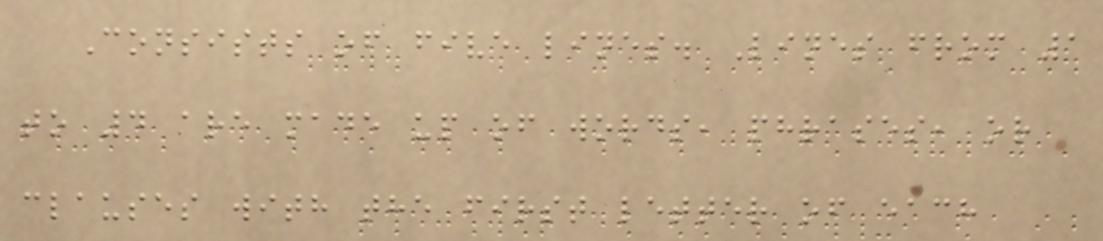Consists of five lines. Lines from 1
to 4 are made up of words, phrases, or
clauses with the first letter of each
